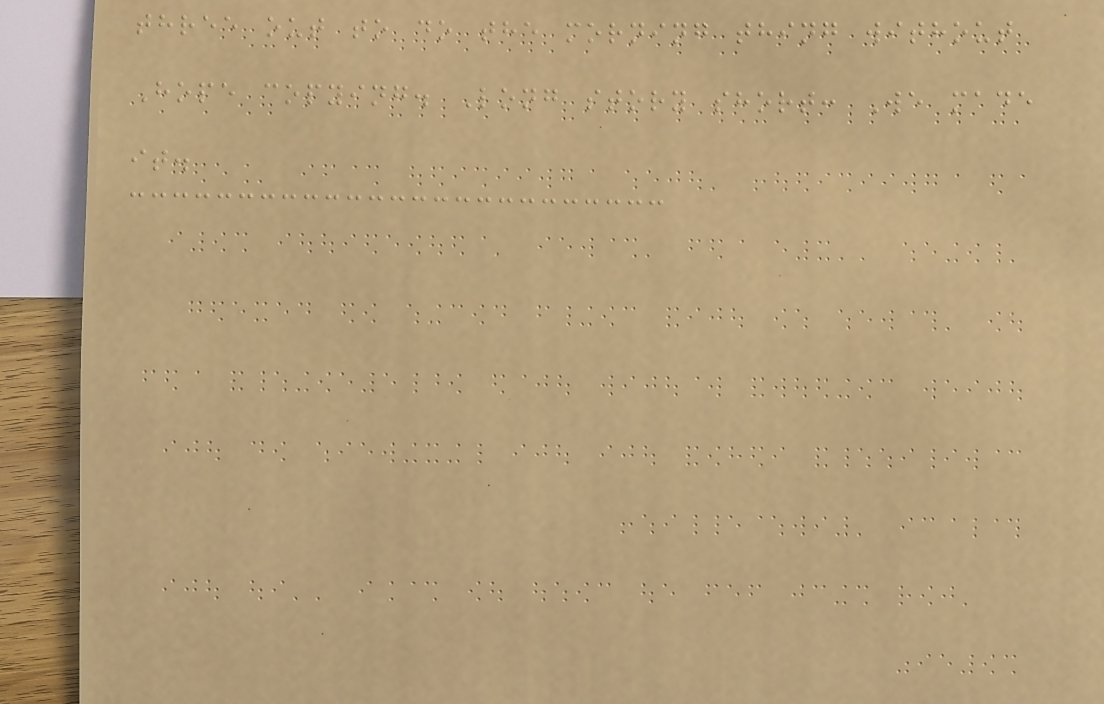three out to do the morning thing without
Hope copying. Long story short: We made
it.
